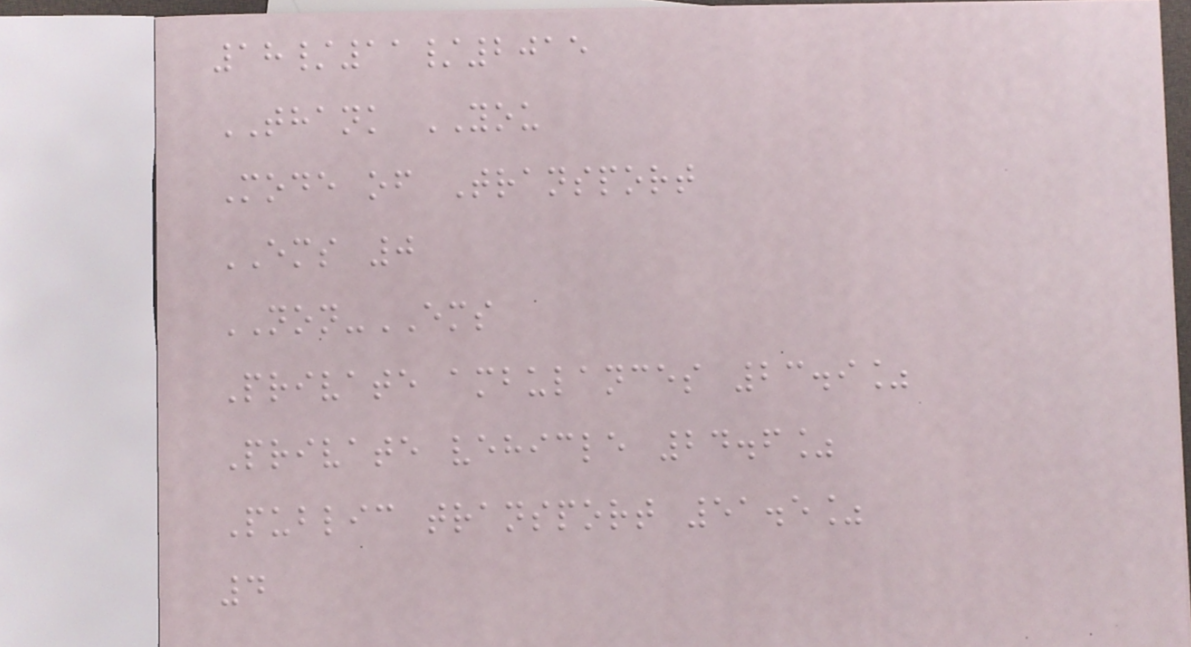18/11/2015
THANK YOU
Mode of Transport
EMS 0
NON-EMS
Private ambulances 23.9%
Private vehicle 24.6%
Public transport 51.5%
4
